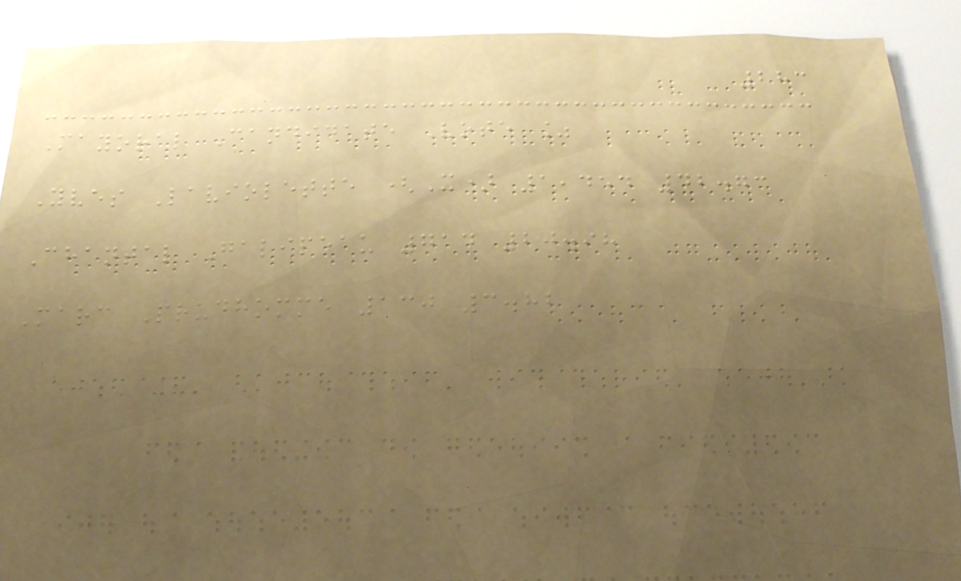283
Mayoral Candidate Vote %
Yves Laviolette (X) 1,454 42.73
Chantal Galipeau 714 20.98
Marc Prudhomme 130 3.82
